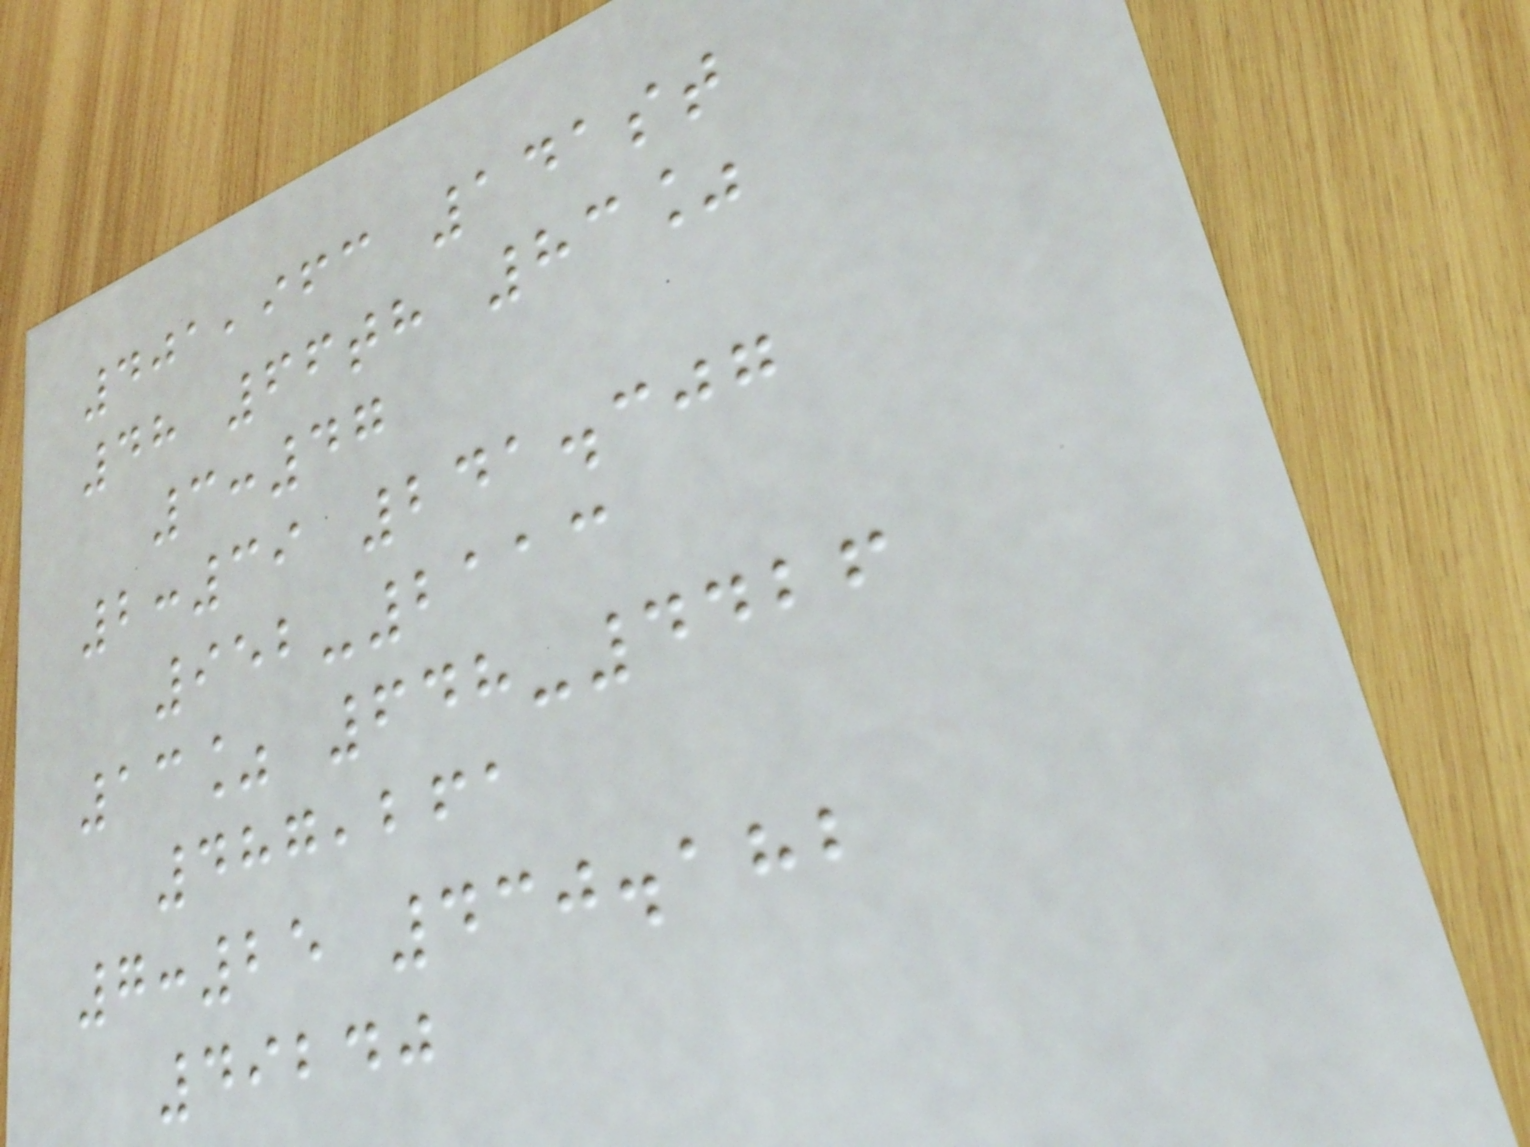401,963 141st
48 66th 83%
3:47
2:39 241.307
952-2113
13% 648-4426
487,261
7:25 430.182
49240
